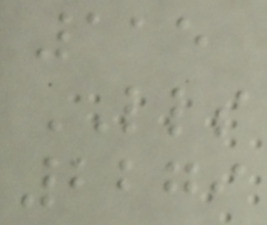115
LLS
2279
